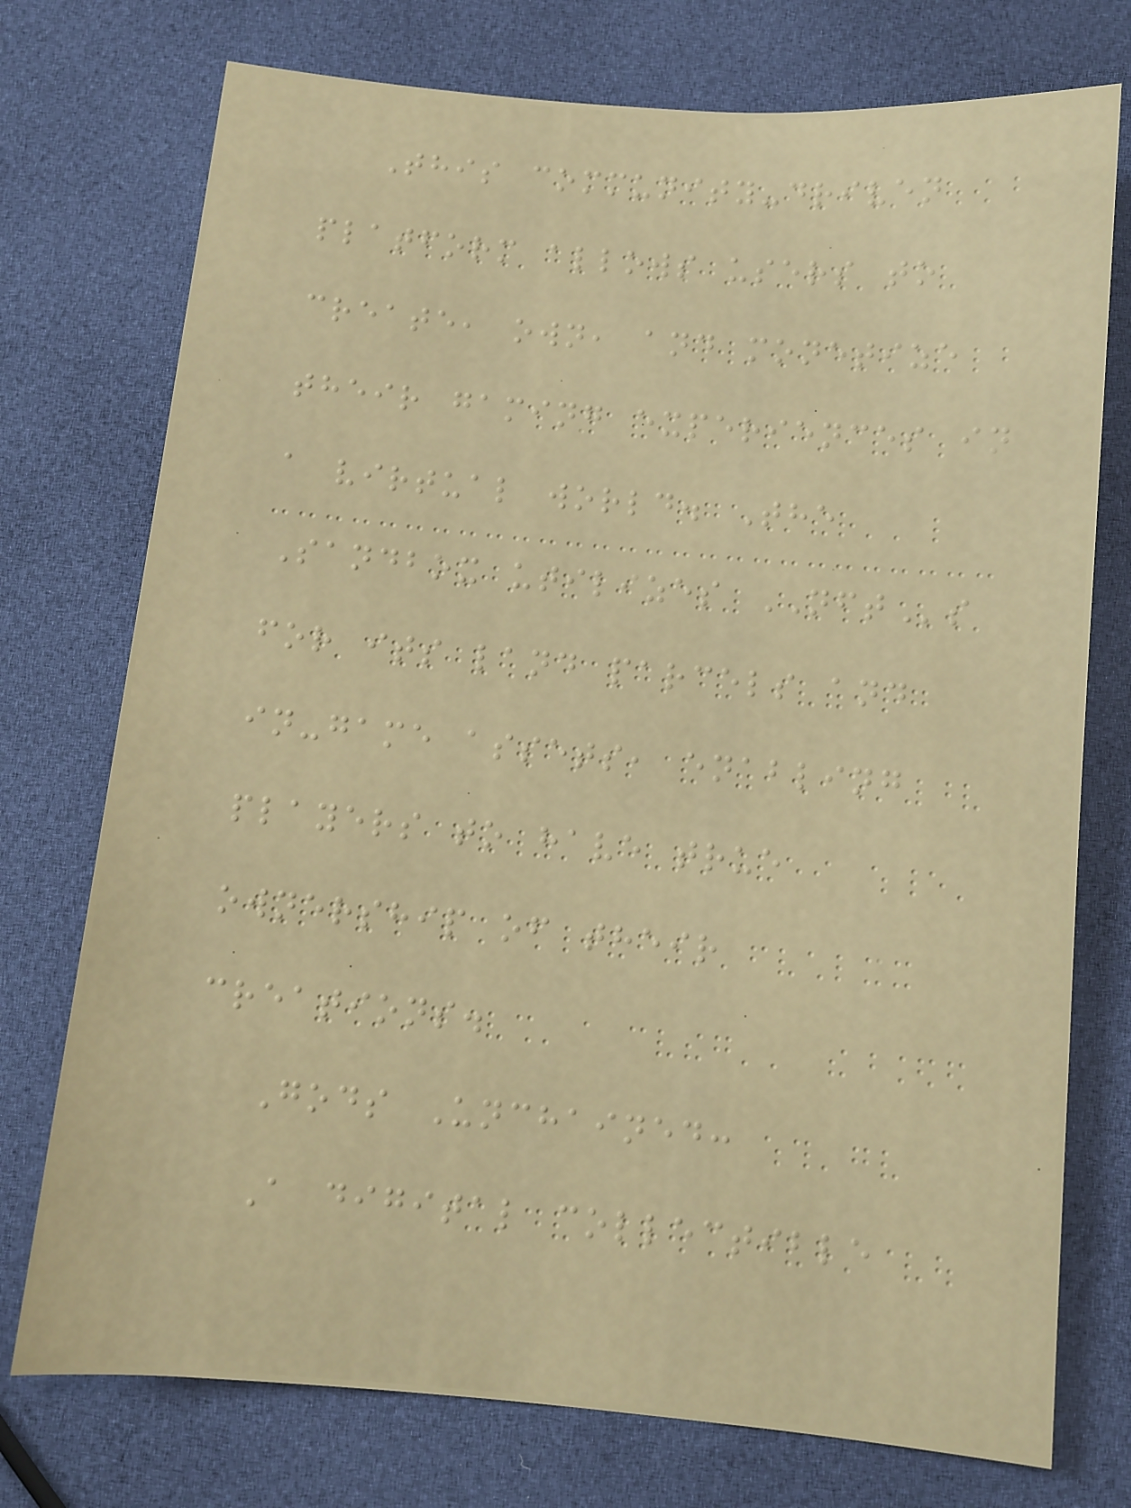This community-driven
platform allows users to
create, own, and monetize
their gaming experiences in
a virtual world. The
Sandbox utilizes NFTs
for its land parcels and
in-game assets, enabling
players to have true
ownership of their
creations.
Gods Unchained:
A digital collectible
